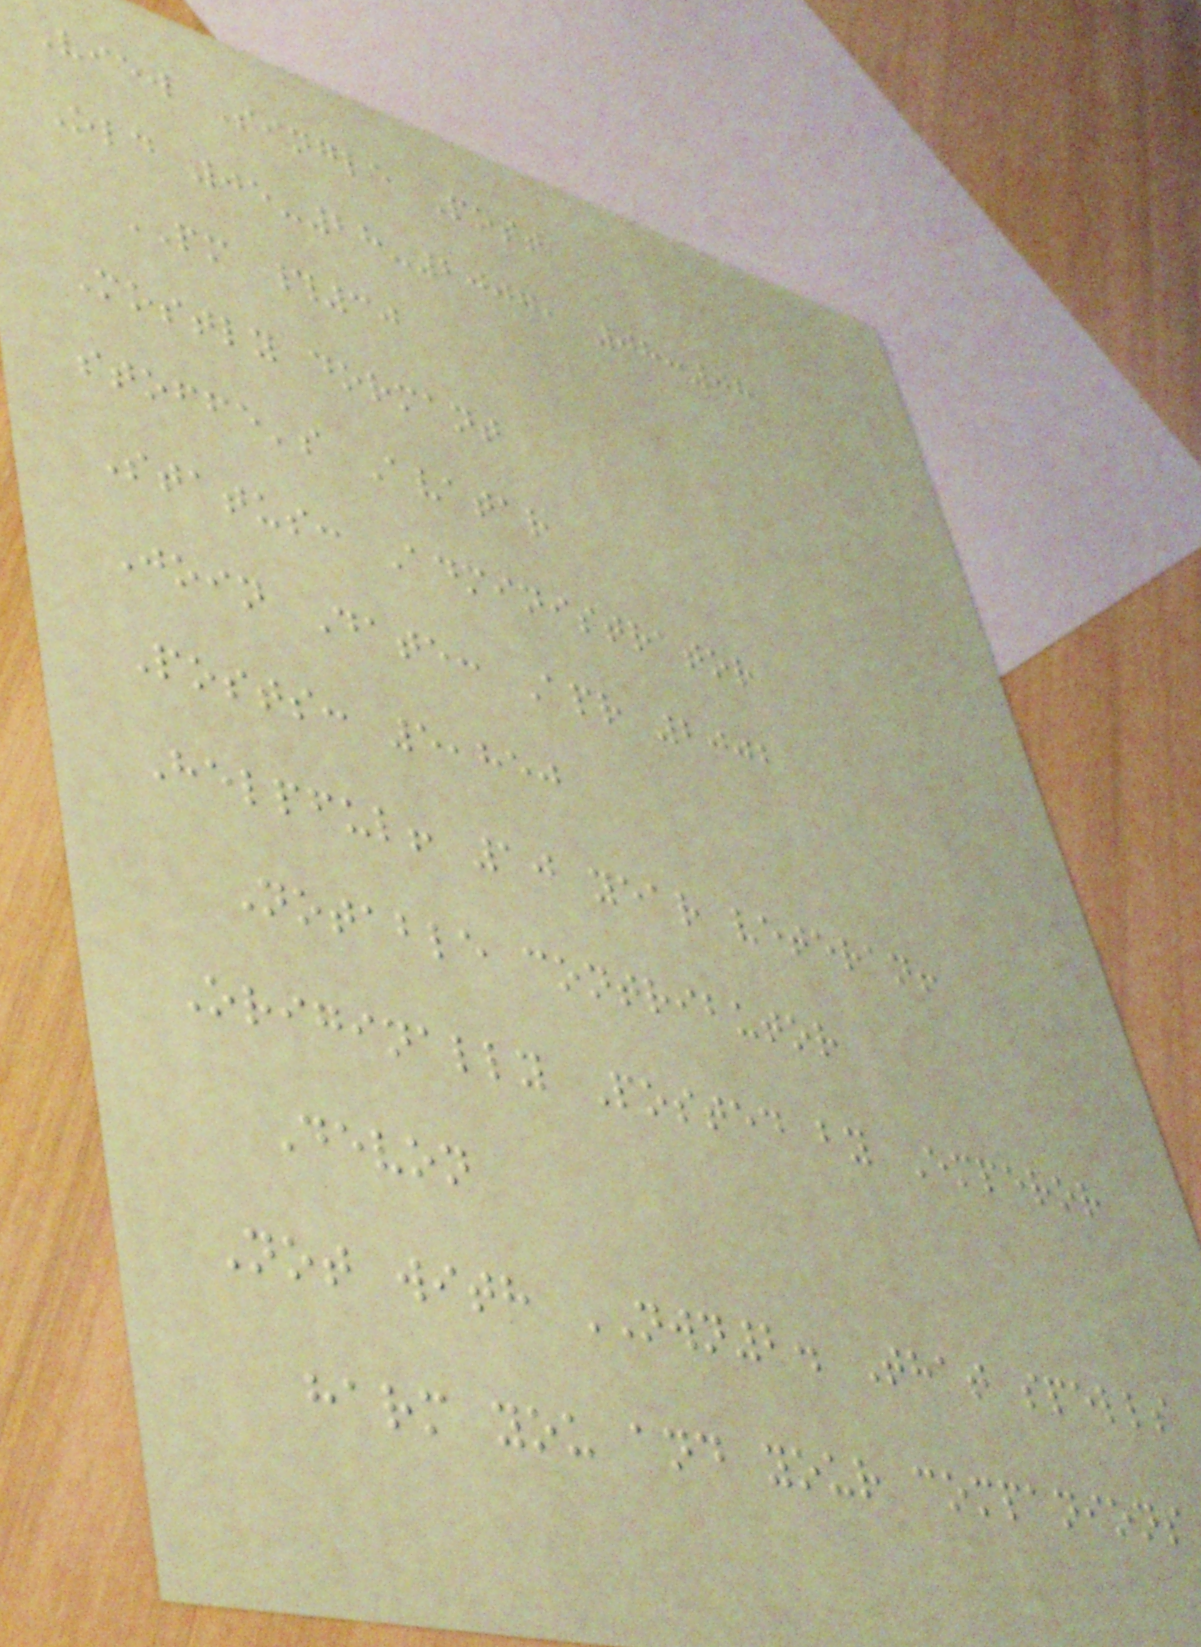View Single Post
Old 05-28-2007, 08:08
PM #30
Mostly dormant
stoffe's Avatar
Status: Administrator
Join Date: Apr 2002
Posts: 5,850
Helpful! 10 year veteran!
Notable contributor
Originally Posted by Emperor
Devon
Not with NWN2. That spells
harm you and your companions
